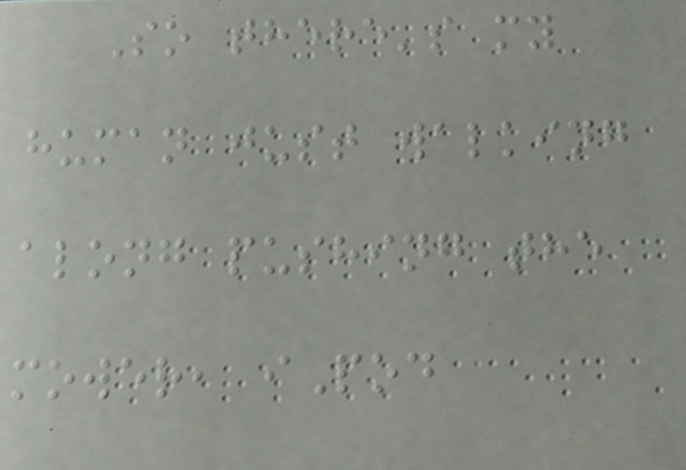So there's my
human just walking
along pushing the
mower, iPod
